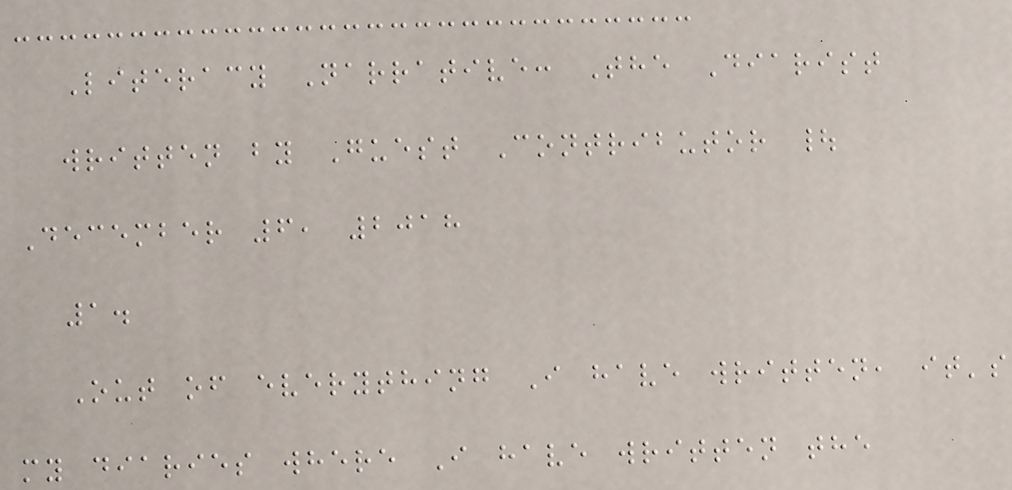Literacy Narrative: The Diarist
written by Guest Contributor |
December 6, 2018
1.
Out of everything I have written, it's
my diaries where I have written the
